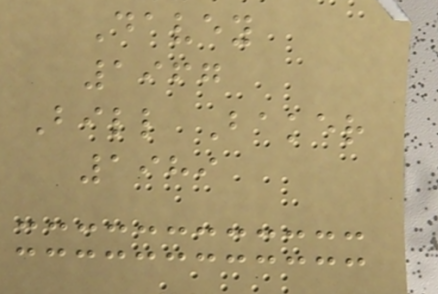Davey
1967
Bill Baker
1989
